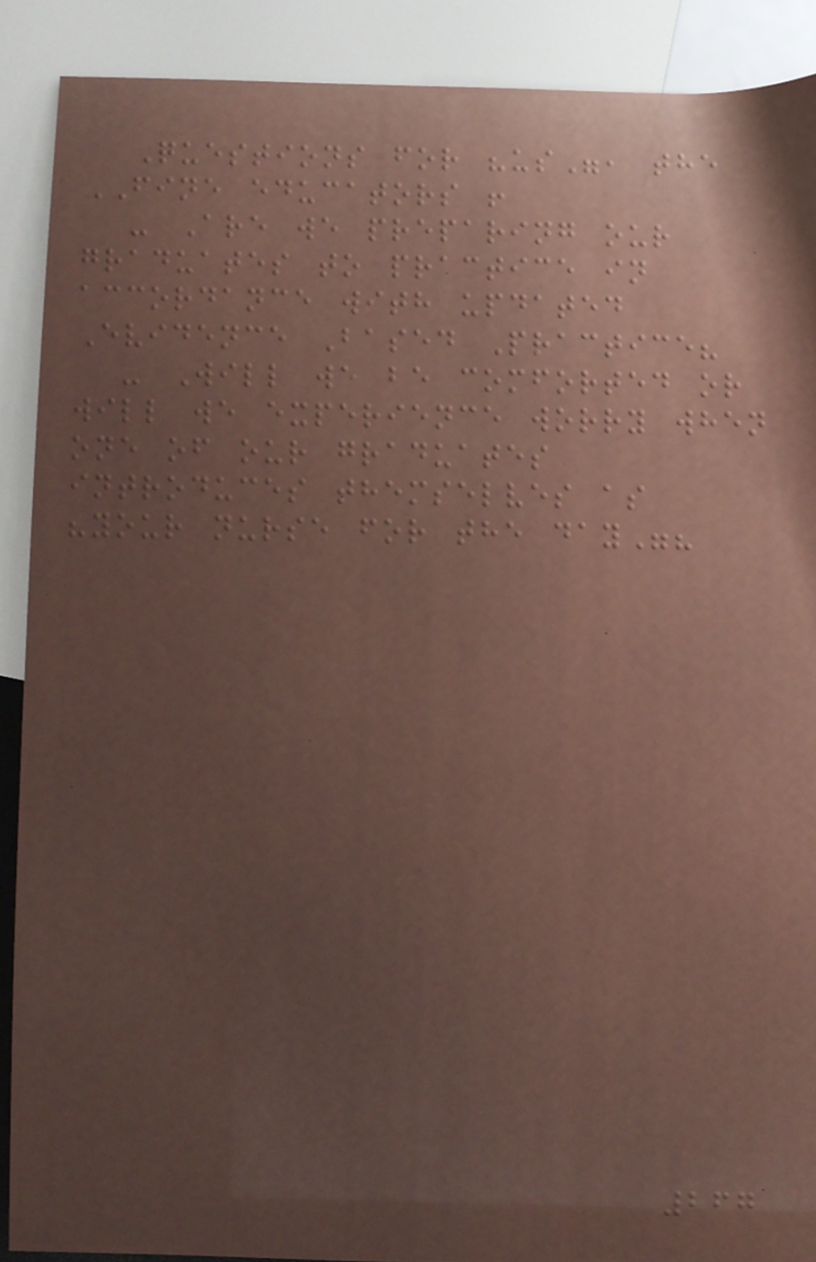Questions for "us", the
FINE educators !
- Are we preparing our
graduates to practice in
accordance with updated
Evidence Based Practice?
- Will we be comforted or
will we experience worry when
one of our graduates
introduces themselves as
"your nurse for the day"?
267
